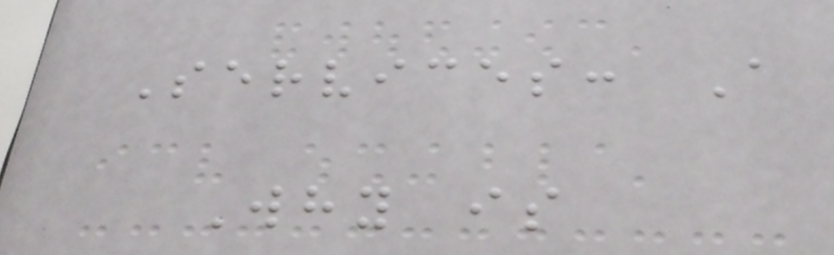Services: A
Why is
